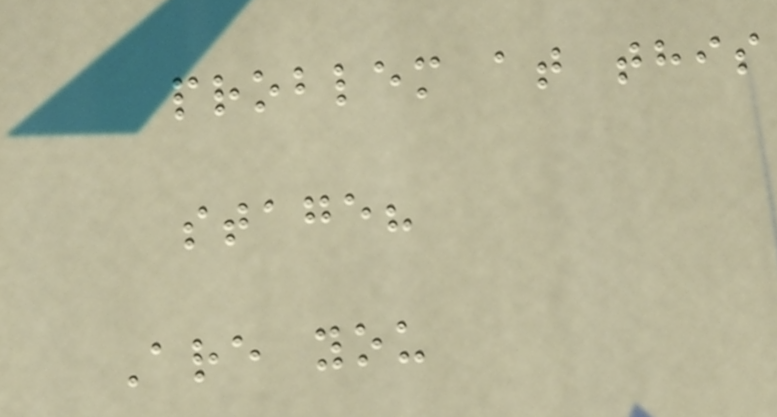problem at this
stage?
Are you
